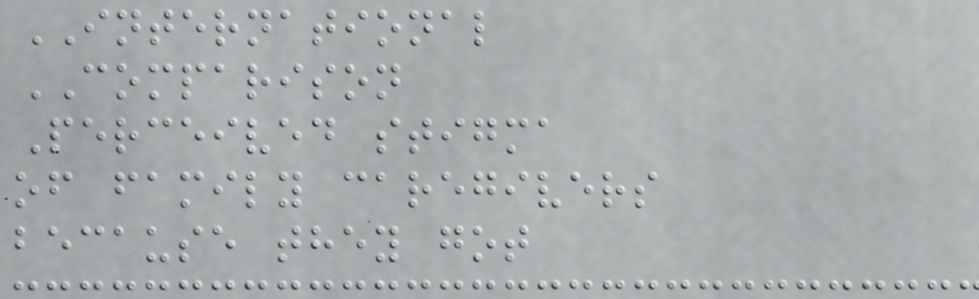INTERNATIONAL
COMPARISON
Perceived stigma
of family caregivers
because they got
